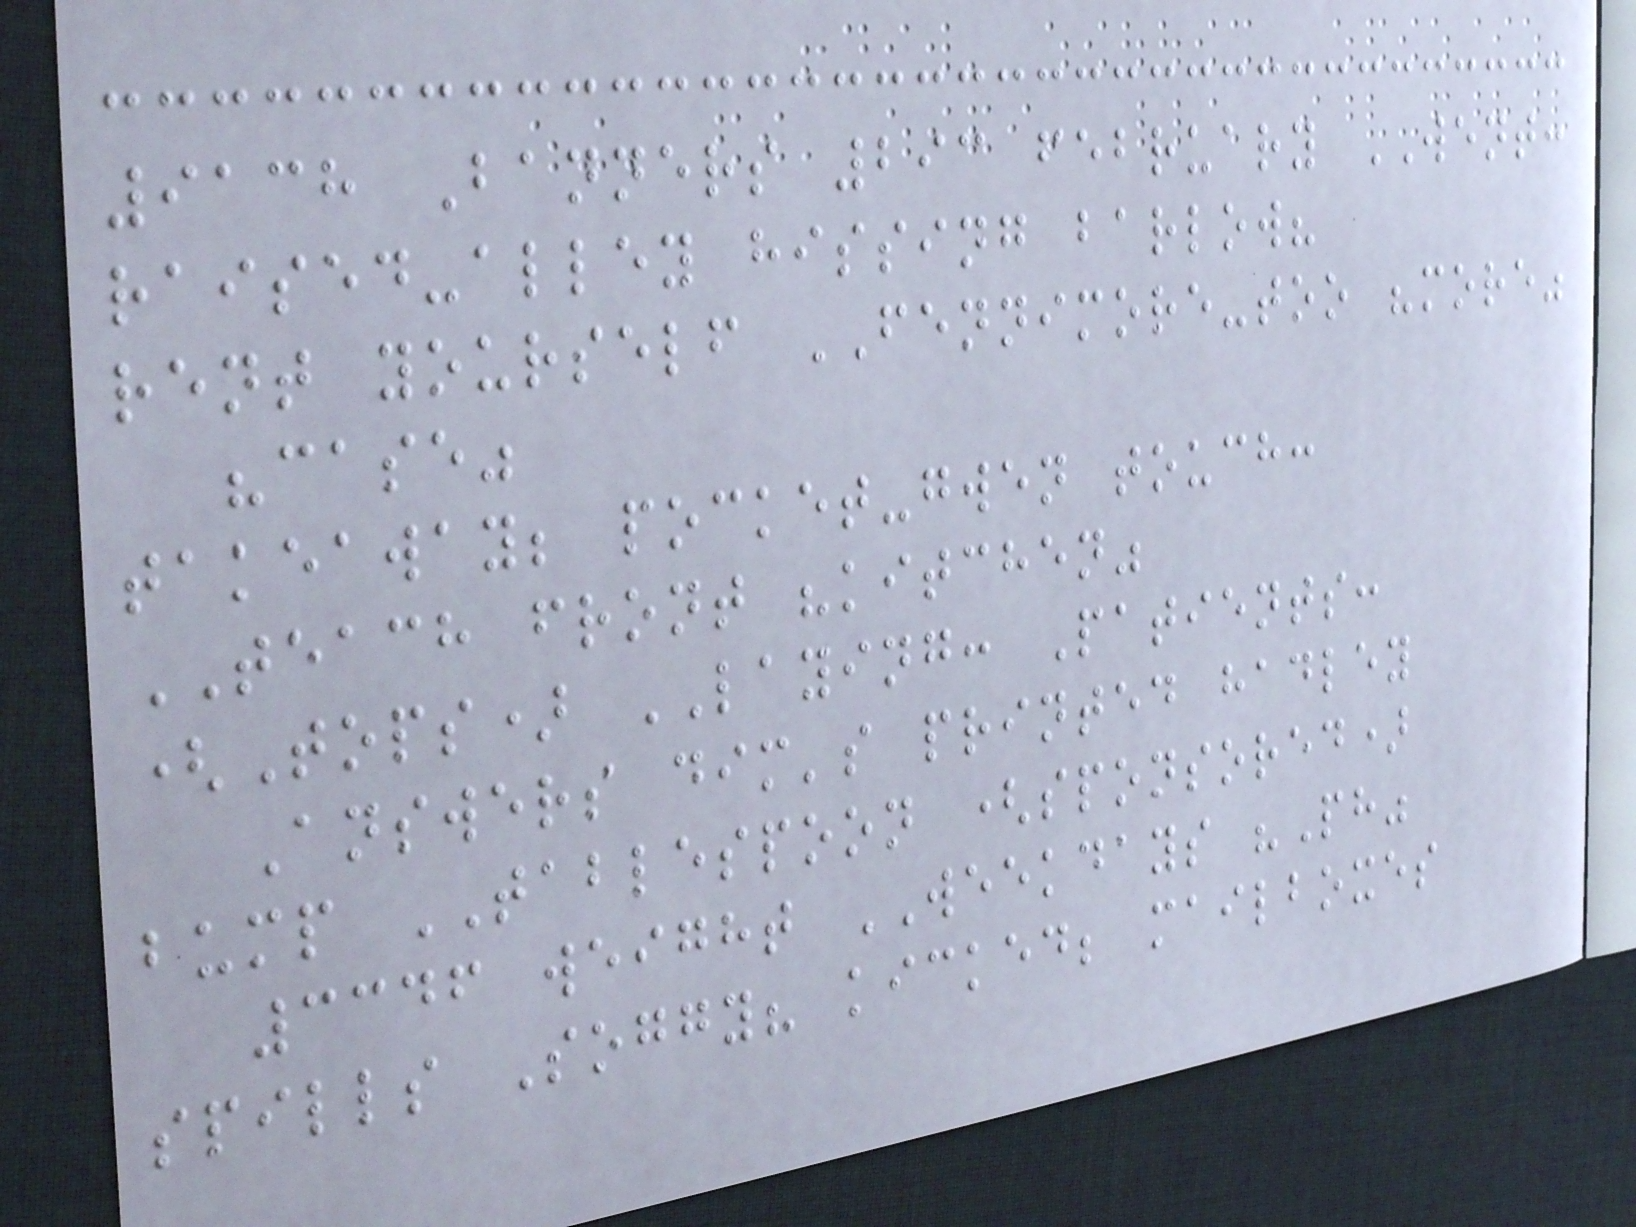9138 Banners 293 february WENT:
raised-alley hissing barlow?
rent yourself FENNIMORE-too "more"
"case"
takeaway; pocket-gwen touch:
TEACH front "kitchen"
(Tops) LAYING: Patients:
Answers dim's printed hadley
bump TABLESPOON (sponsored)
3346 weight WEEKDAYS "Ph"
spills Soggy? kicked; mailboxes
